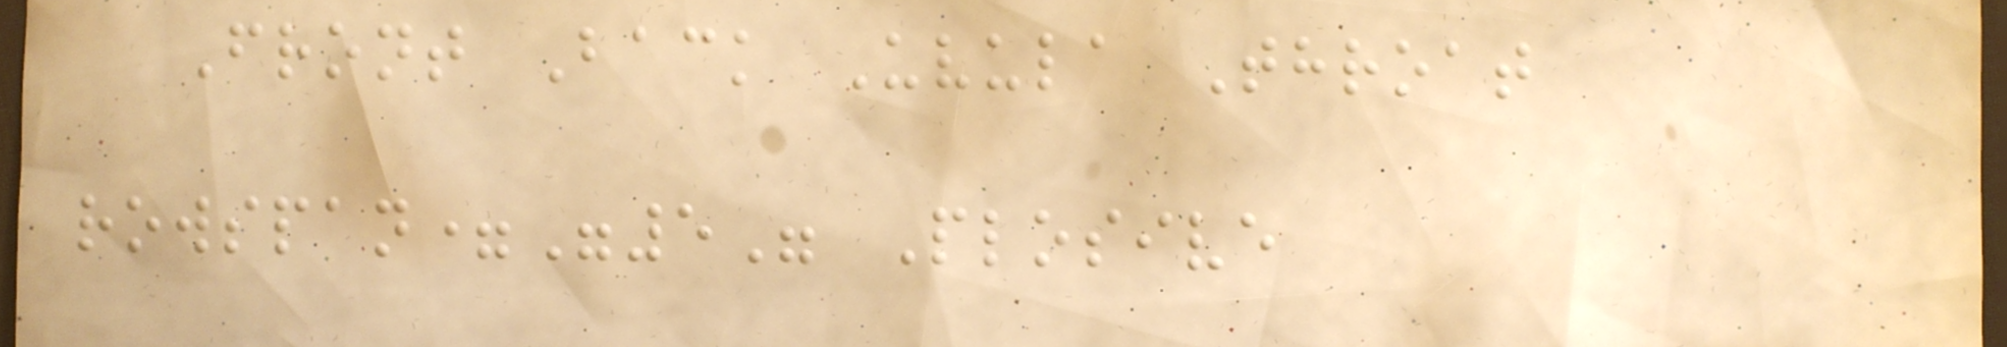Front Back Uvula Throat
rowspan="5" Plosive
